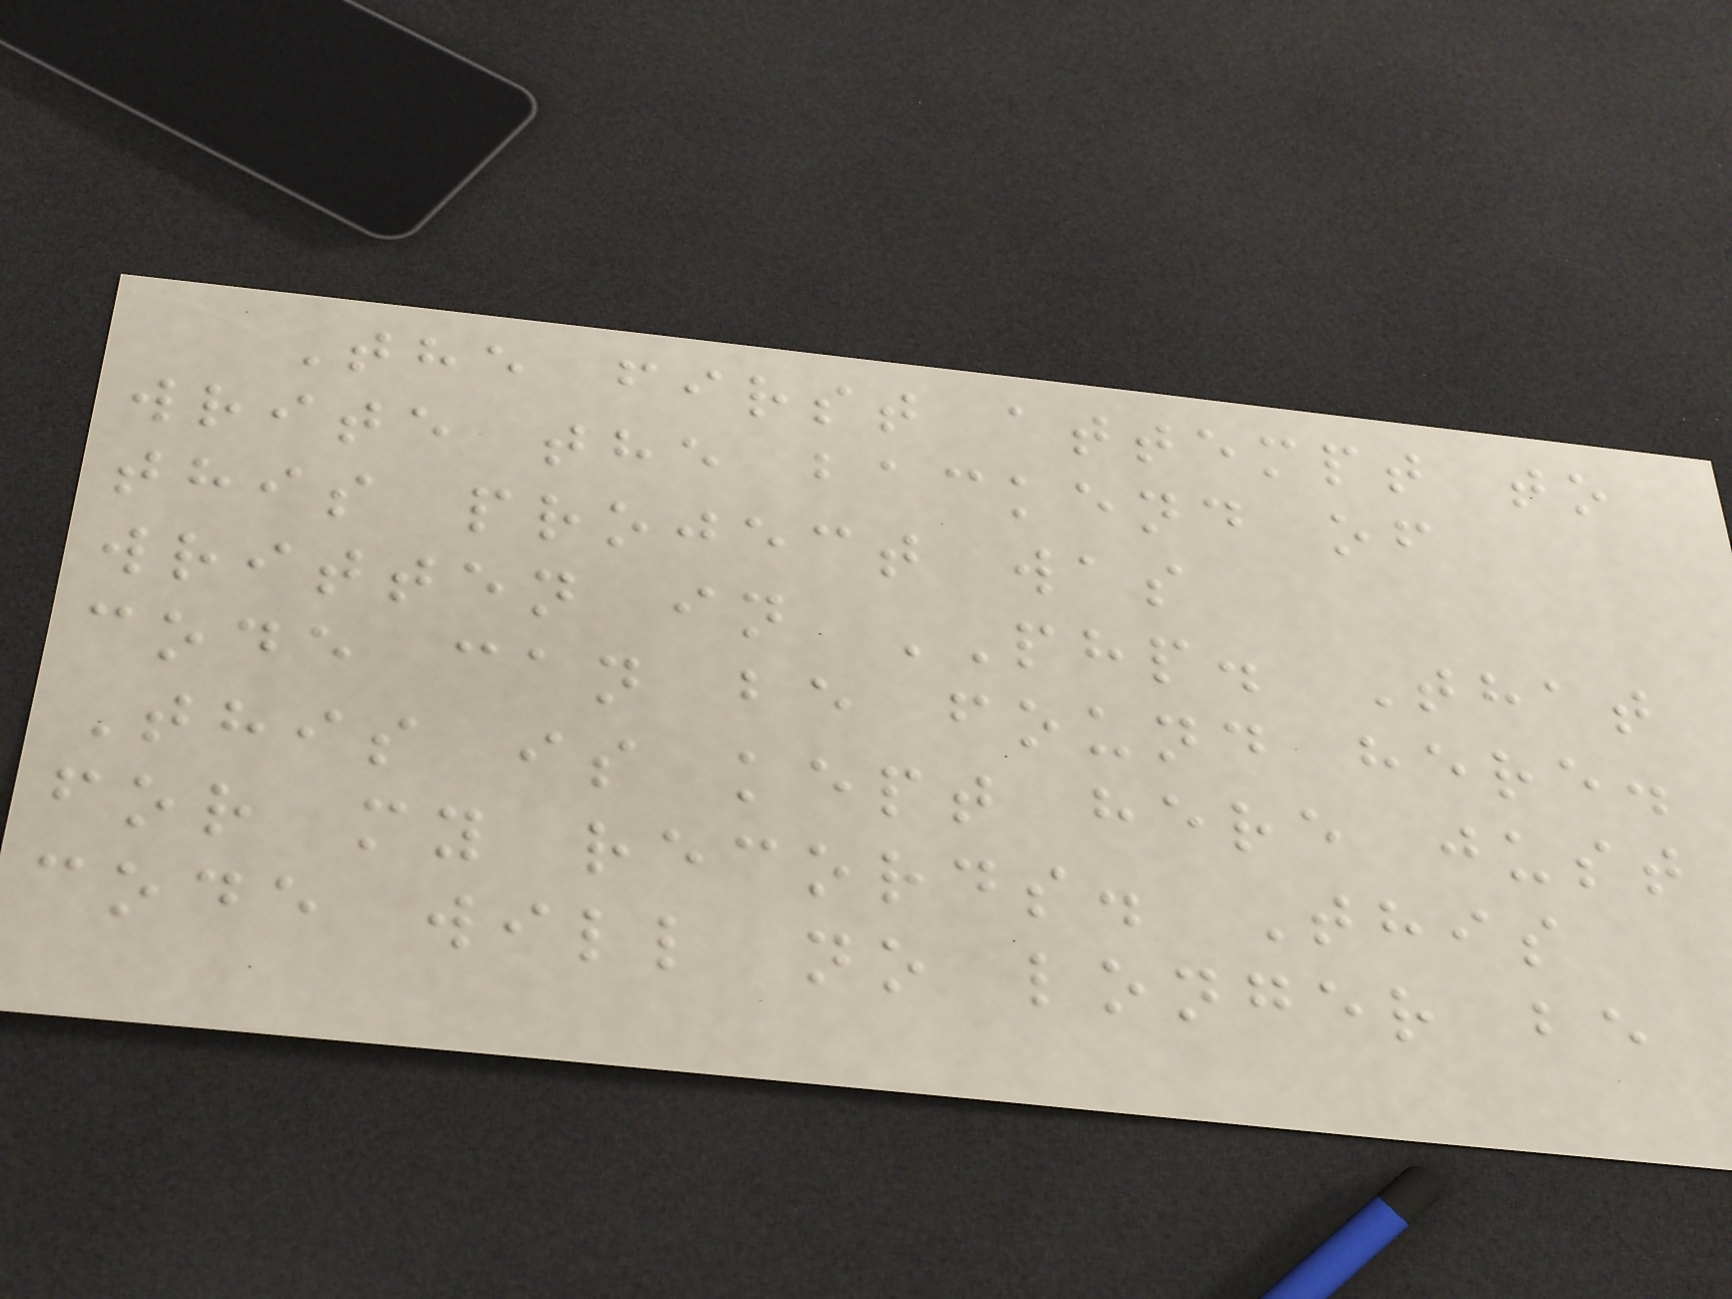The first attempt to
write the backend of
this project was
written in PHP. That
code can be found here.
This is kept here just
for my records. This
code will no longer be
